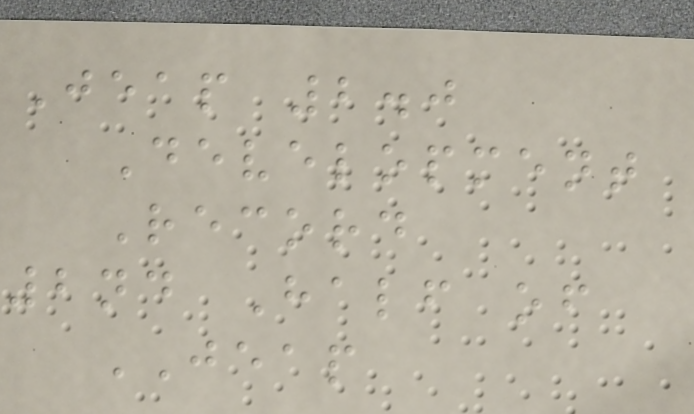Jeap 2.0
Development
Record
2nd Half of
JEAP
